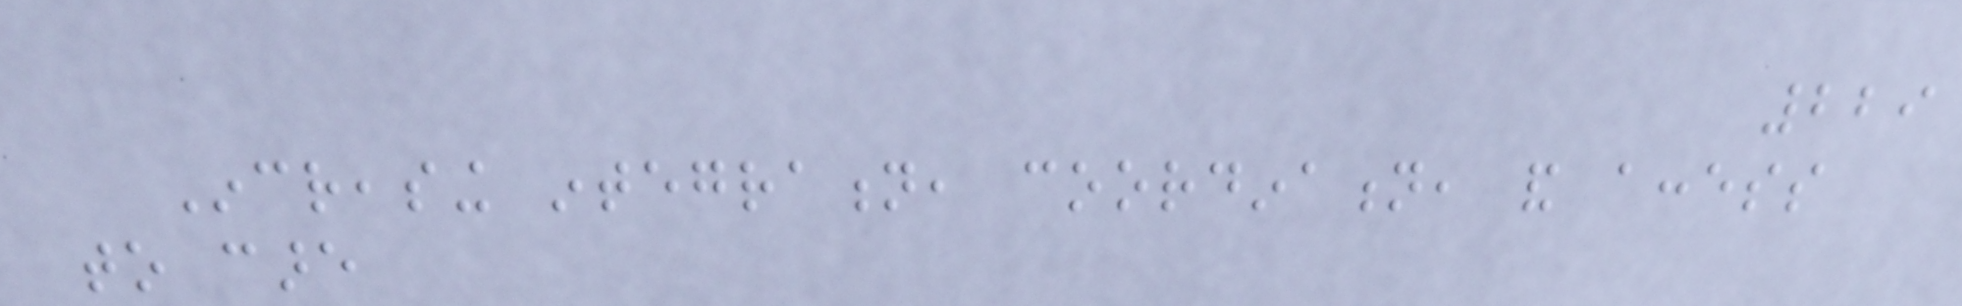229
Increasing integration, coordination, and access
to care
